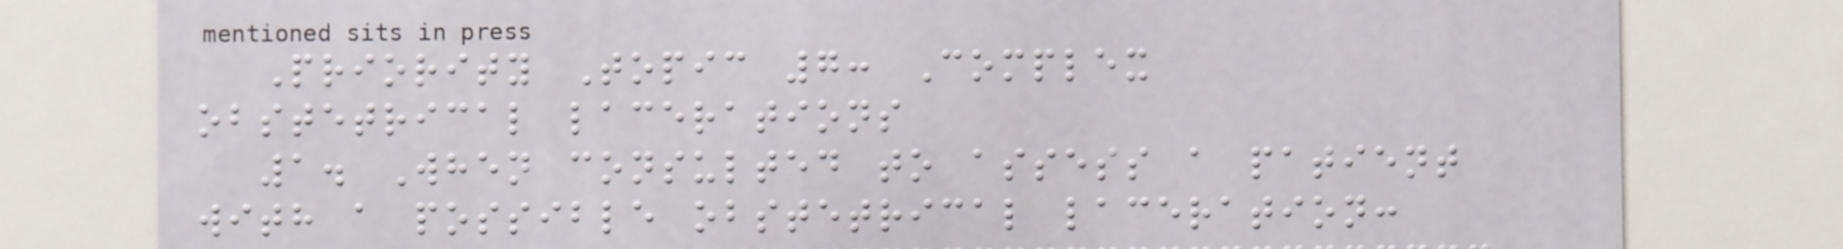Priority Topic 7: Complex
obstetrical lacerations
1. When consulted to assess a patient
with a possible obstetrical laceration:
